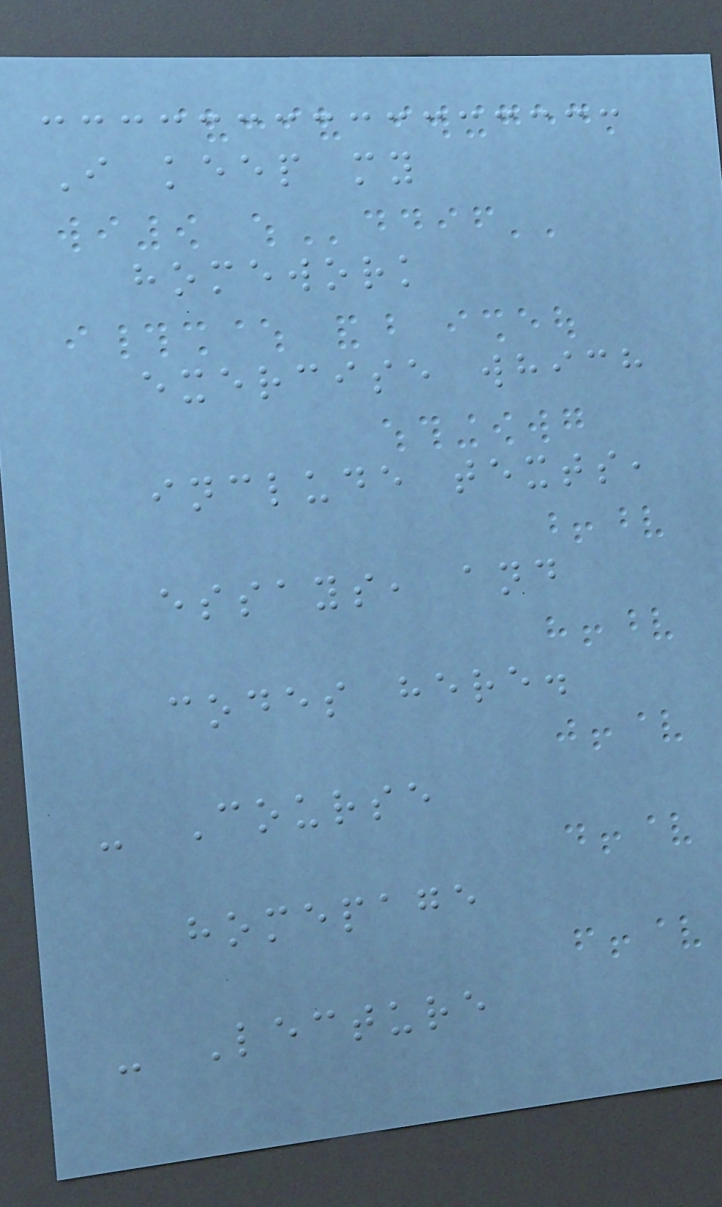I keep my
homework
exercise which
include texts,
essays, and
codes here.
- Course
homepage
- Lecture
